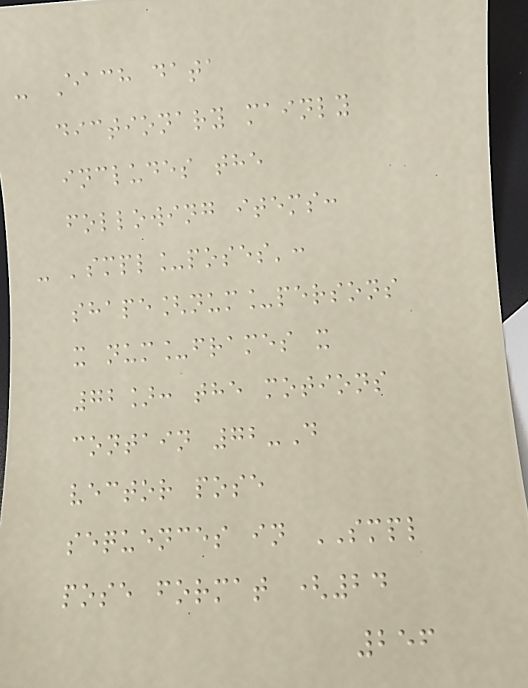- Each data
dictionary mainly
includes the
following items:
- 'smpl_poses':
shape[num_persons
x num_frames x
72]: the motions
contain 72-D
vector pose
sequences in SMPL
pose format (24
256
